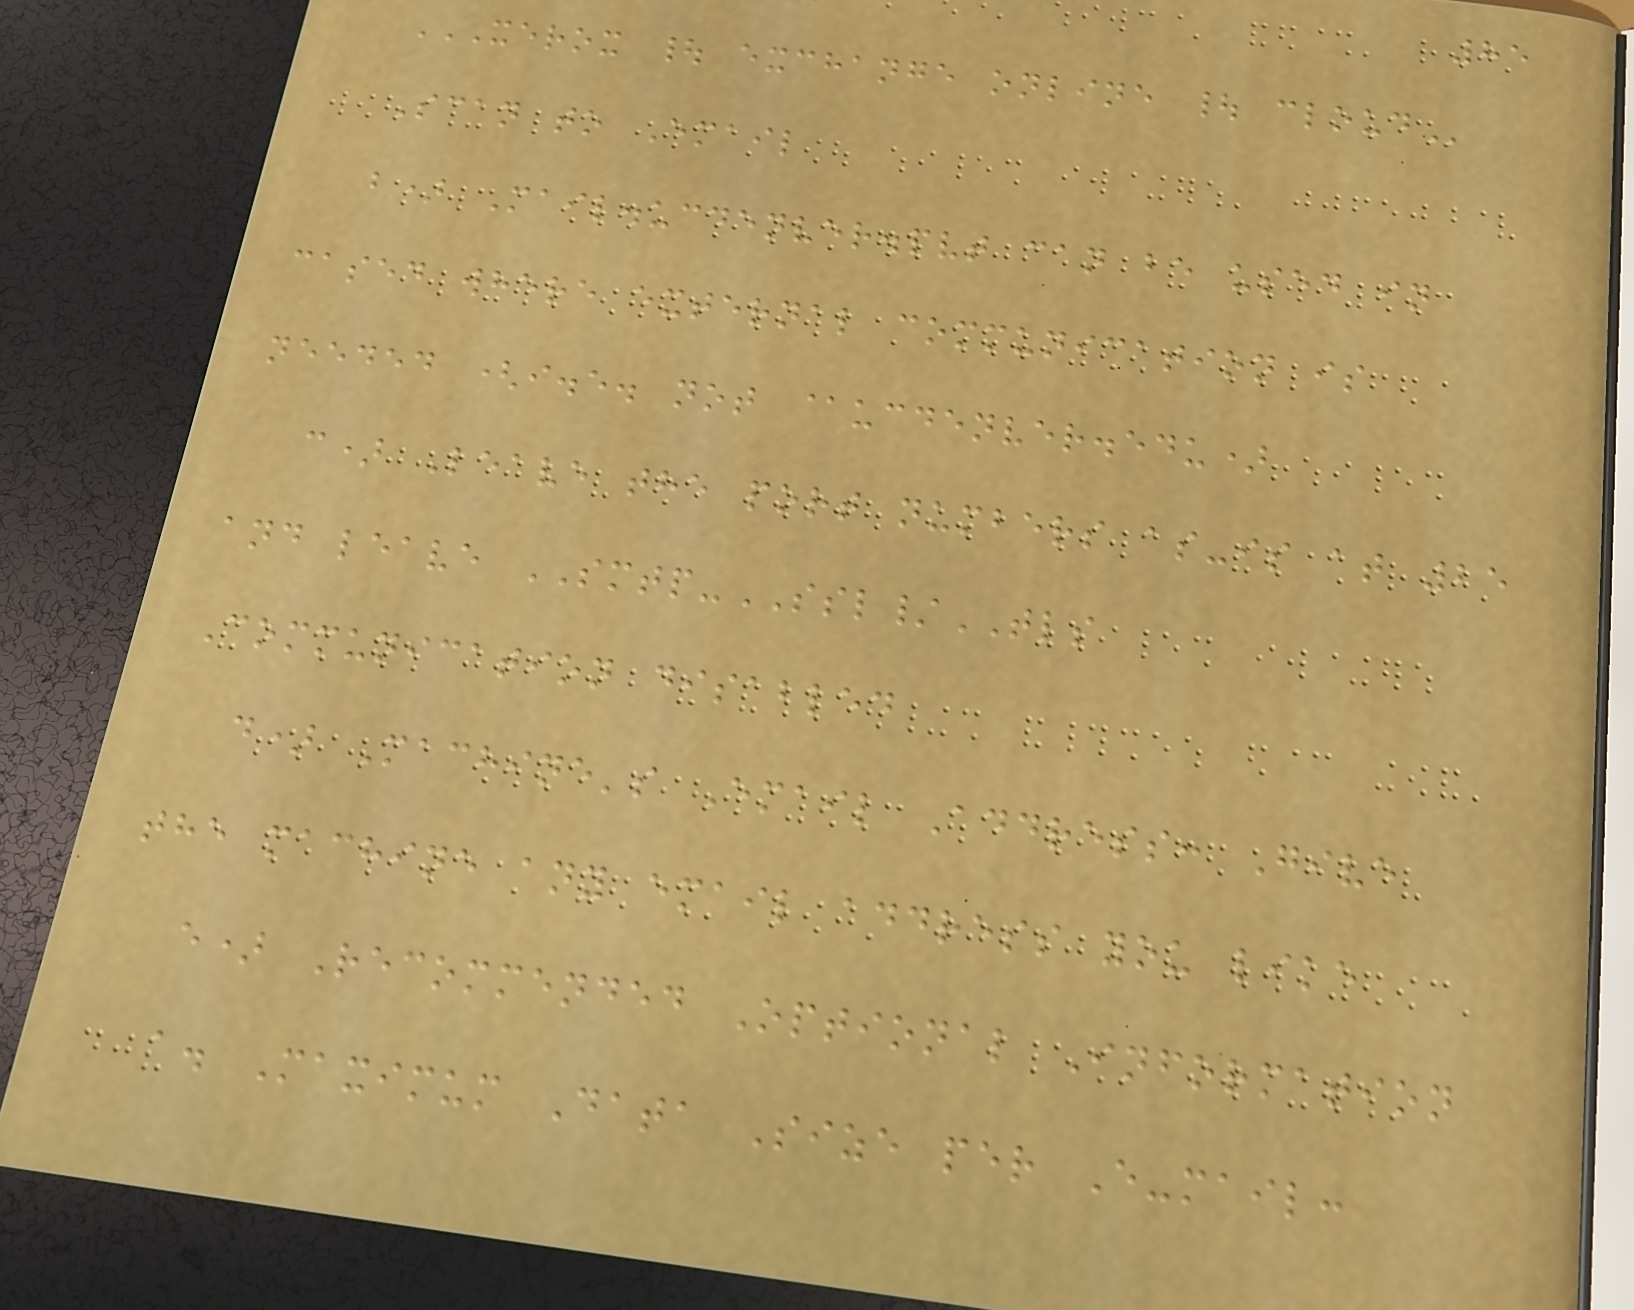85
XEROX | EXCHANGE ONLINE | CLOUD
Scan to Email
b) Mail.ucdenver.pvt can be used in
cased where external communication is
needed (i.e. not @ucdenver.edu)
c) Leave the port numbers as-is at 25
and leave SMTP-SSL/TLS
Communication disabled
d) Machine's Email Address: Give
the machine any email address you like
e) Recommended Optional Information
a. Maximum Data Size per E-mail:
